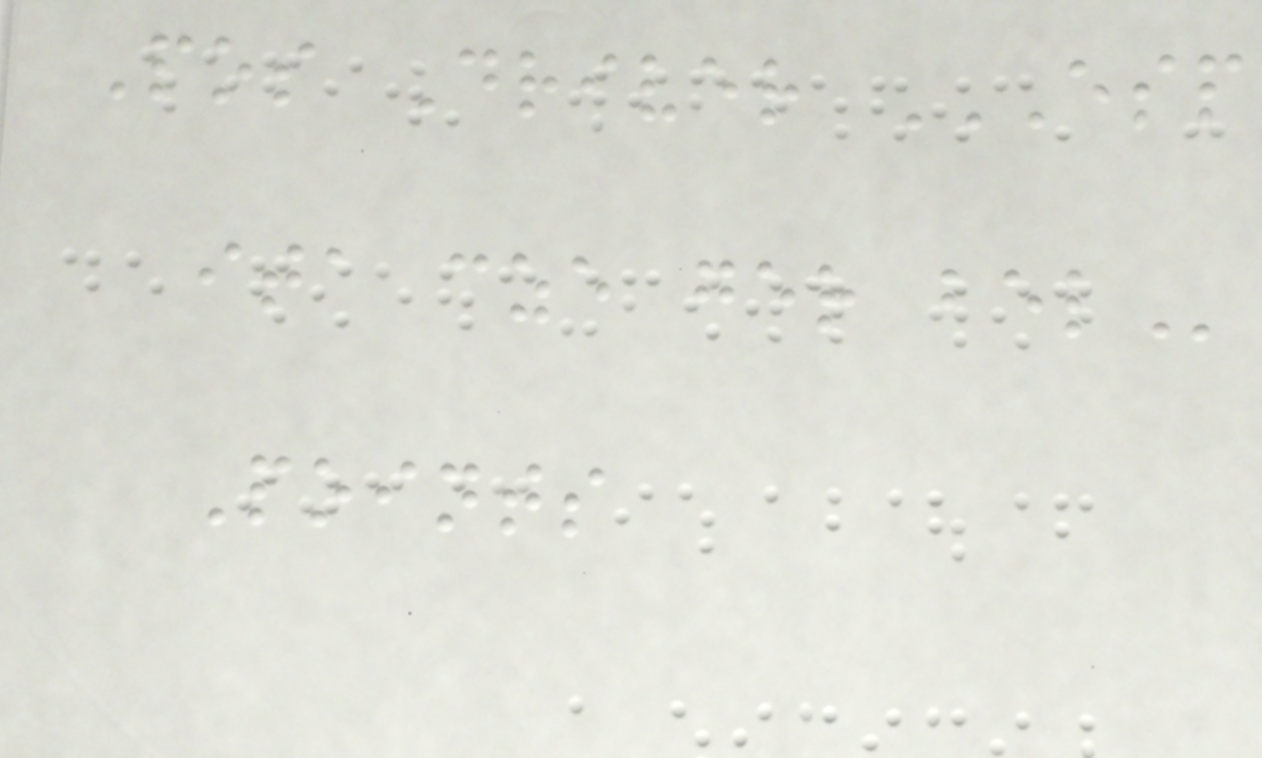Pos Driver ESP
ITA CZE GER BEL
Points
